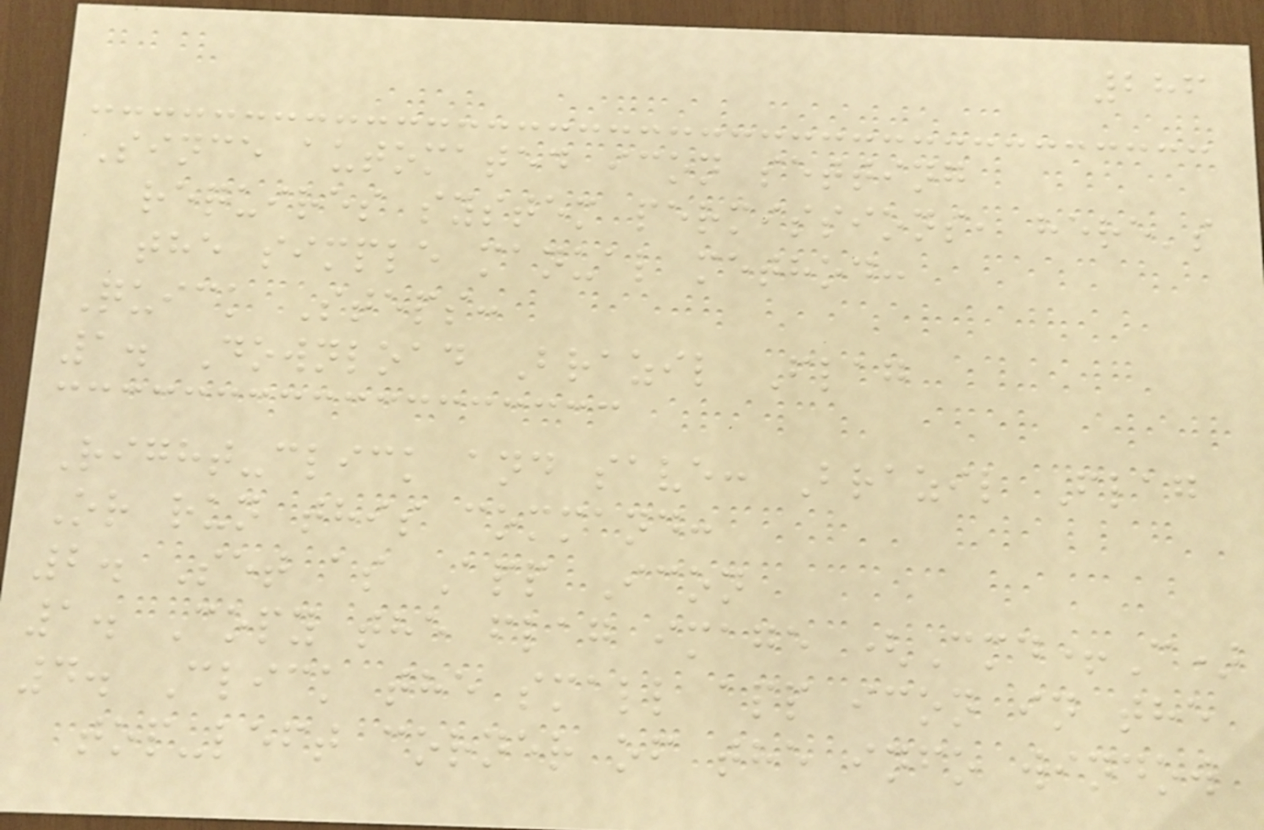286
Since automated icon setting
requires system permissions, here's
the simple manual method:
Quick Steps:
1. Download Brazil Flag
Right-click and save: Brazil Flag
Or run this command:
2. Set as App Icon
1. Copy the flag image (Cmd+C)
4. Click the small app icon in the
top-left corner of the info window
